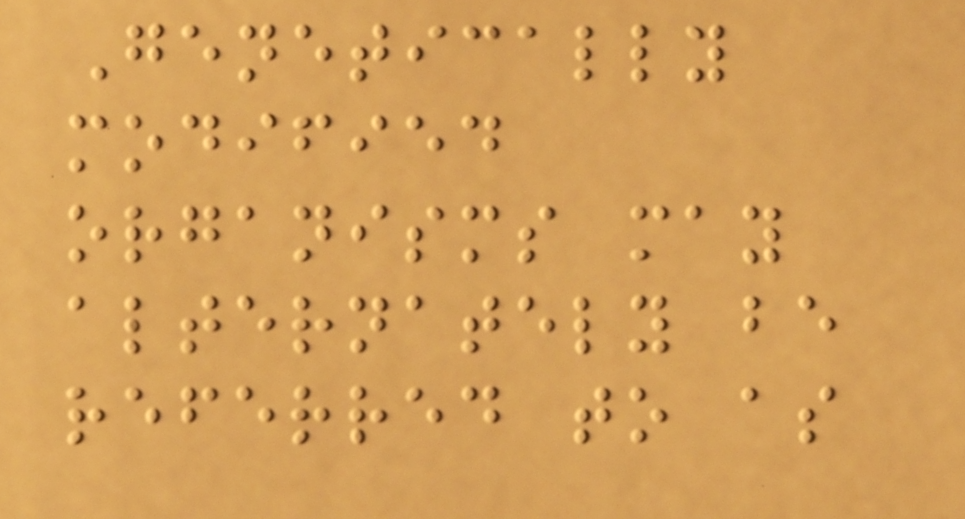Genetically
modified
organisms may
alternately be
referred to as
